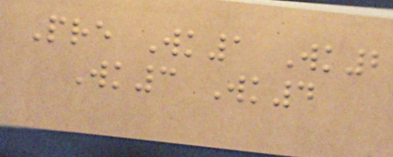Pre Wk1 Wk2
Wk3 Wk4
